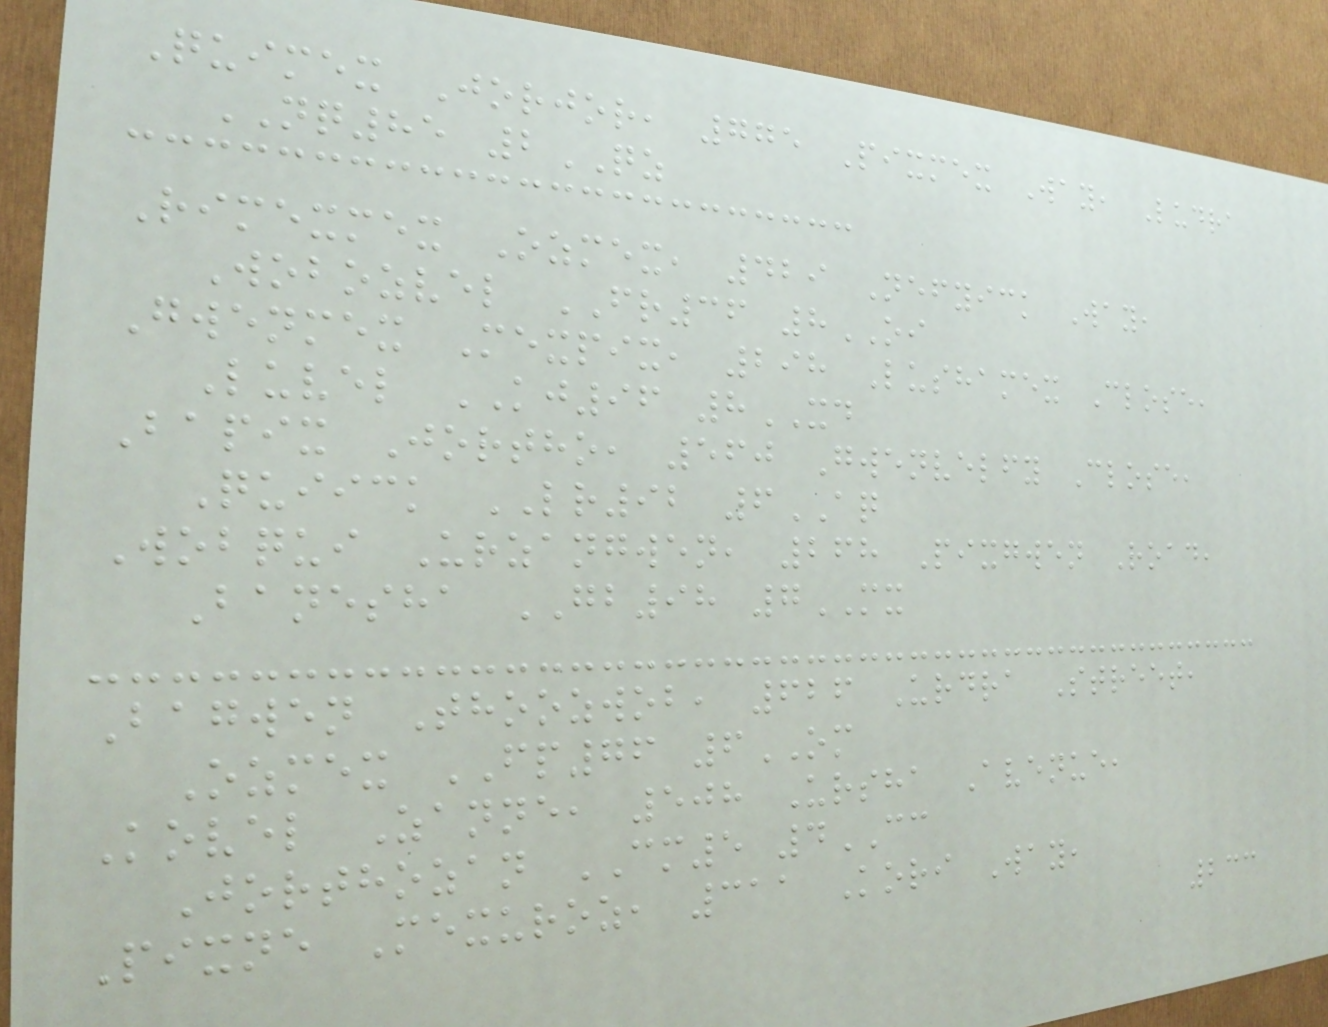Quimex Jorjor, 775 Pixmex Way, Ludra
NQ85 2QZ
Rimexmex Ozmex, 429 Nefyick Way,
Wobozvel FR36 8OI
Gwenmex Mexpix, 298 Lushamex Close,
Luvel KJ96 8XD
Bapix Jortho, 560 Gwenvelfy Close,
Quiick LR92 6AQ
Wobqui Urzangwen, 268 Pixgwen Road,
Banesha GB98 7MX
Bagwen Thoozwob, 626 Urdra Street,
Ozmex FP76 6OM
Kovel Zanne, 508 Ursha Avenue,
Jorthozan CM5 4CC
Pixne Mexuroz, 311 Kori Way,
233
